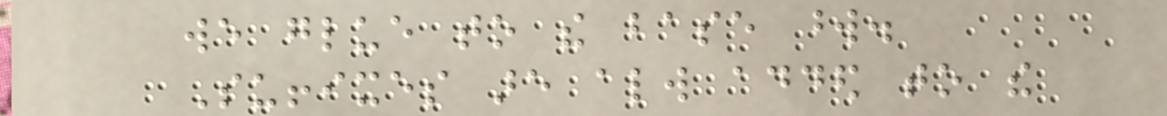we glue to the base word.
Suffixes are always added to the
